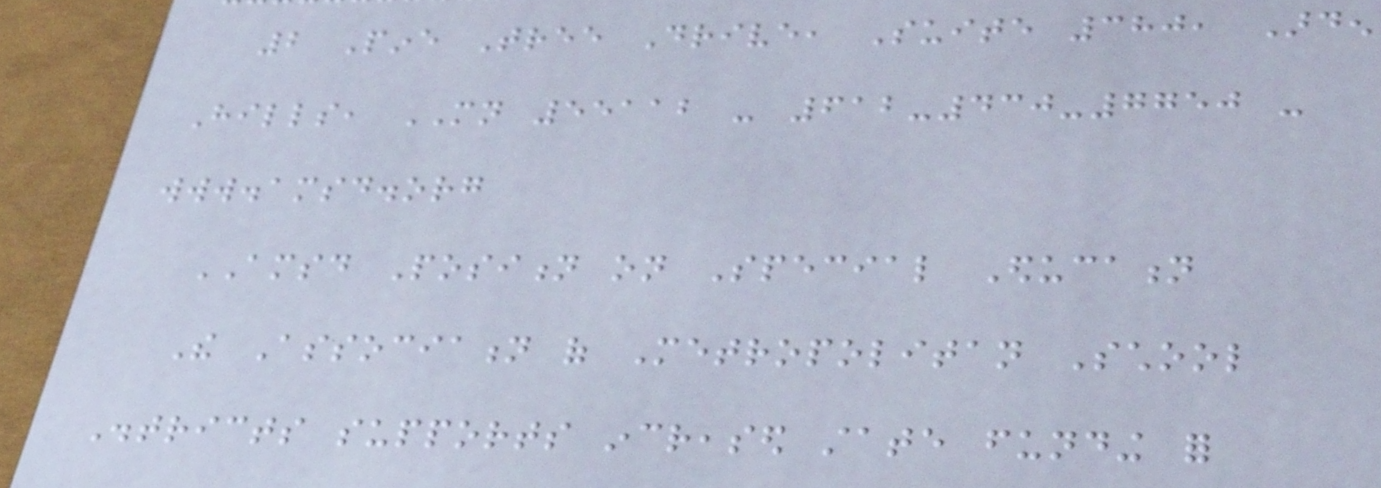2 Pine Tree Drive, Suite 380, Arden
Hills, MN 55112 - 612-430-7750 -
www.amsd.org
AMSD Position on Special Education
The Association of Metropolitan School
Districts supports increased state funding for
